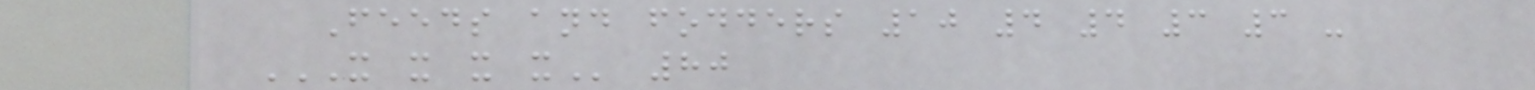Feeds and fodders 10 4 4 3 3 -
X X X X 80
